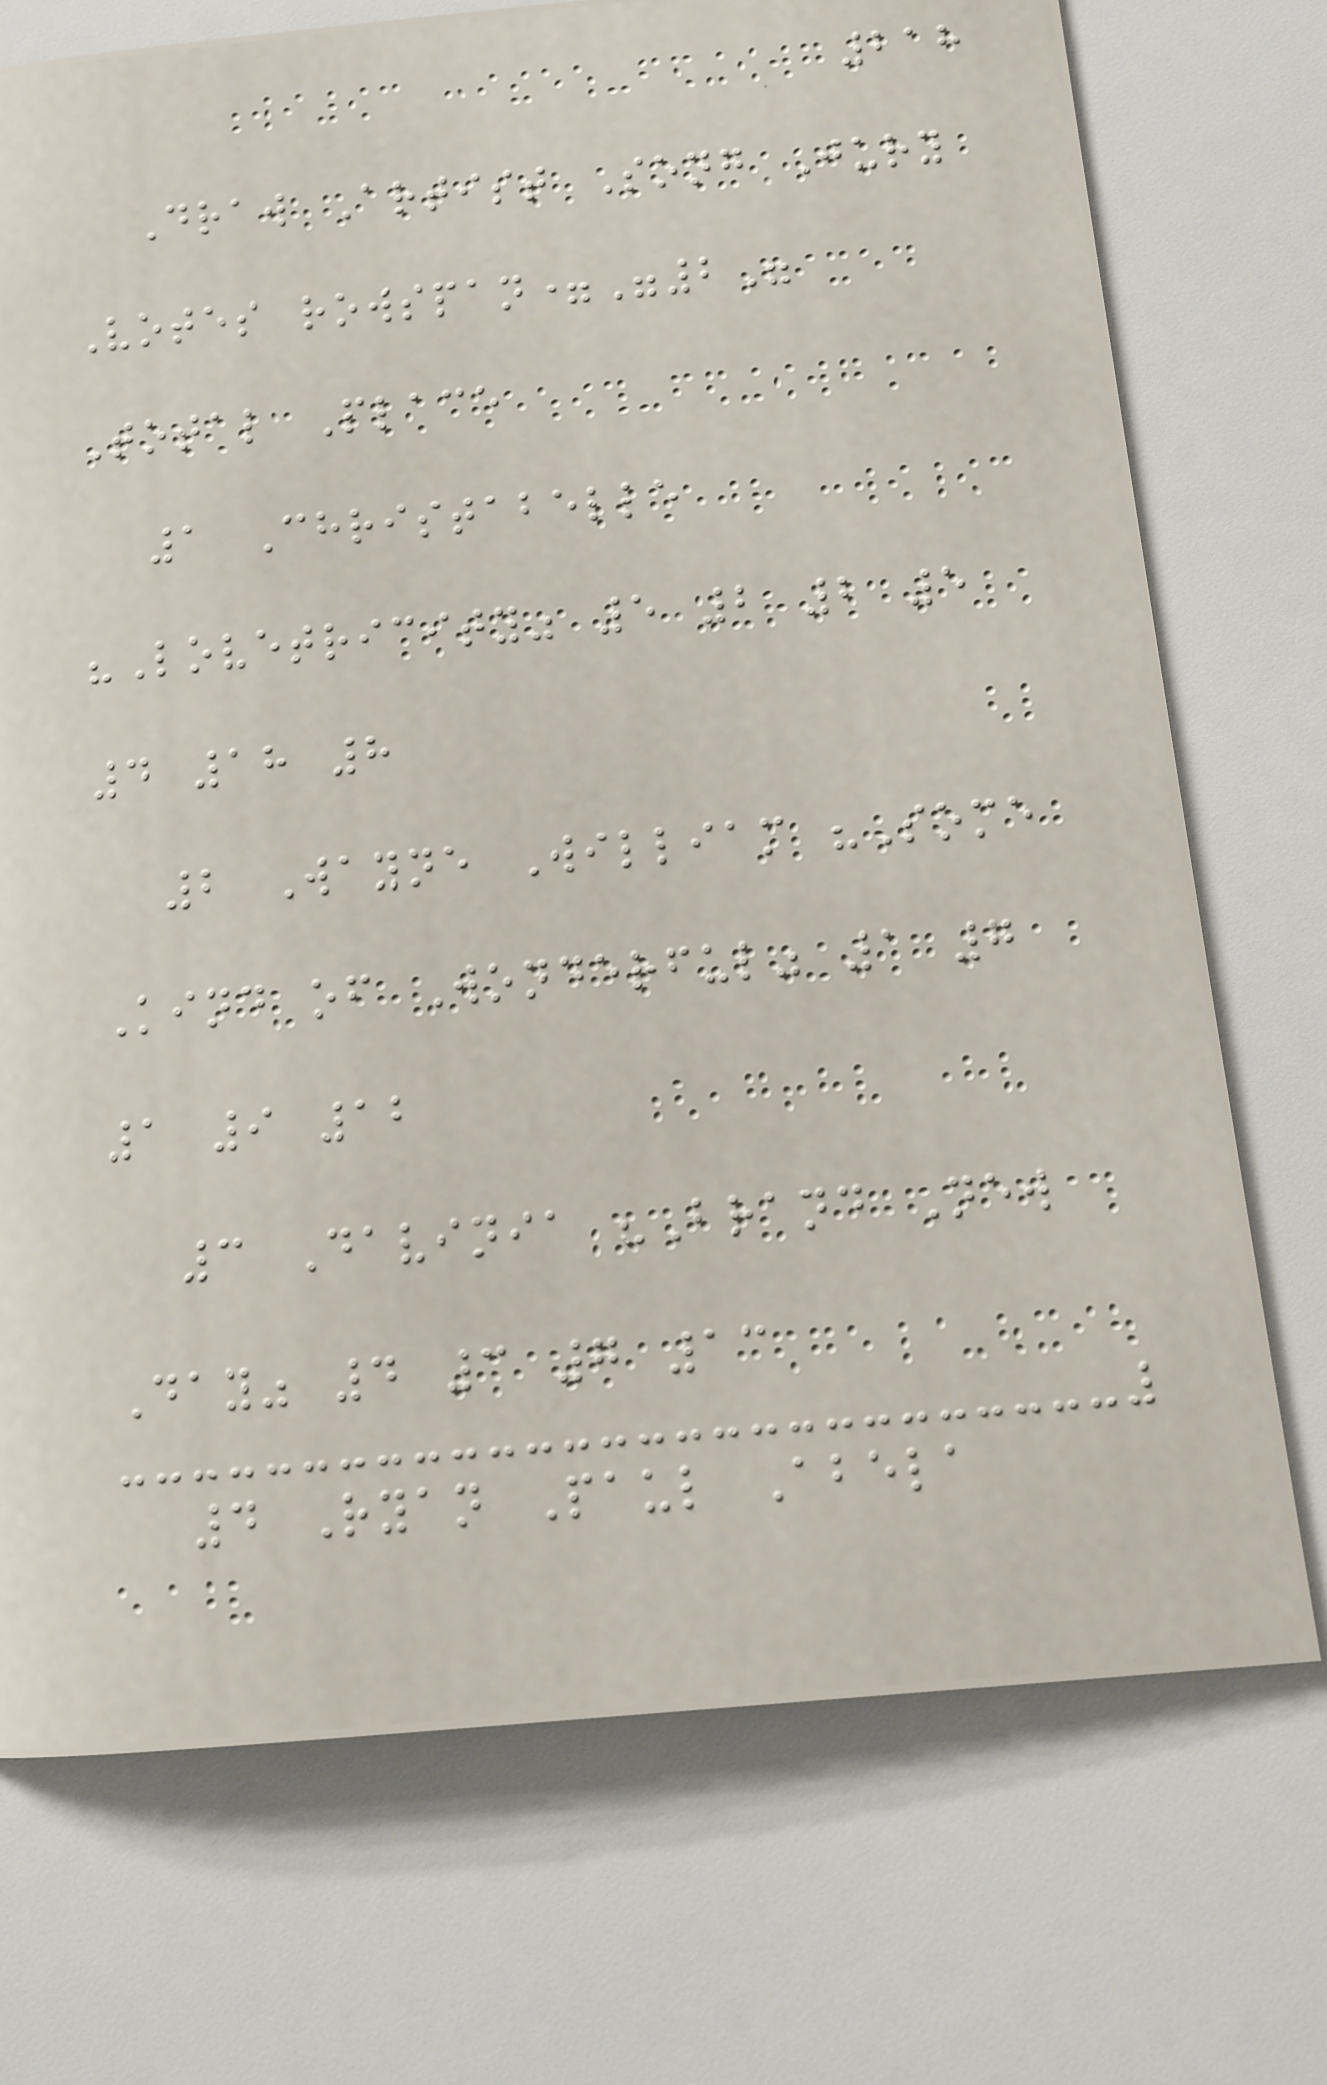218
Draw Artist Song Jury
Votes rowspan="2"
Total Place
1 Christabelle
"Lovetricity" 5 2 2 5
4 18 8
2 Wayne William "Some
Kind of Wonderful" 1 7
1 9 12
3 Davinia "Brand New
Day" 4 3 7 13
4 Ryan Paul Abela
